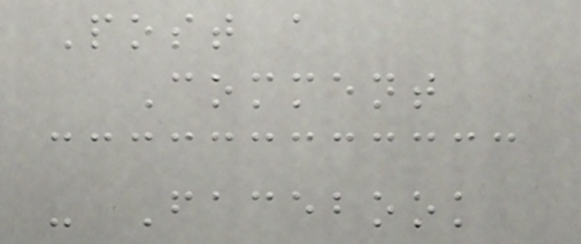Post a
Comment
- Facebook
